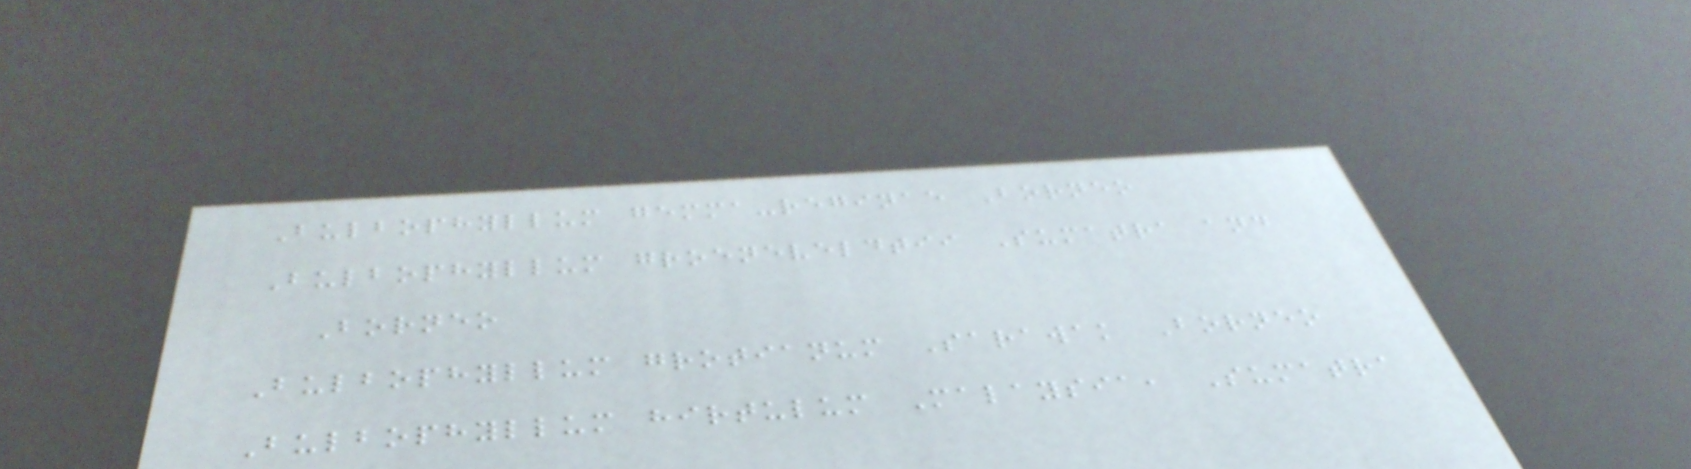Bulbophyllum gemma-reginae Borneo
Bulbophyllum groeneveldtii Sumatra and
Borneo
Bulbophyllum grotianum Sarawak Borneo
Bulbophyllum hirtulum Malaysia, Sumatra
